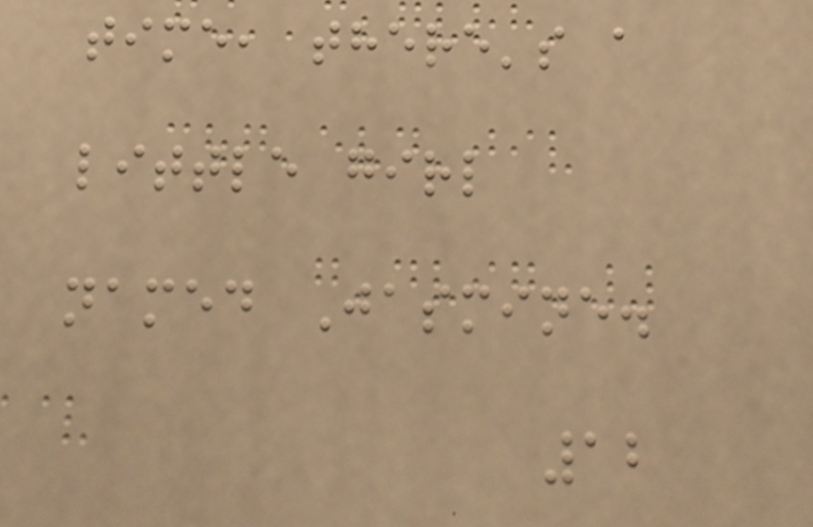time, there's a
little girl
named Jasmine.
12
